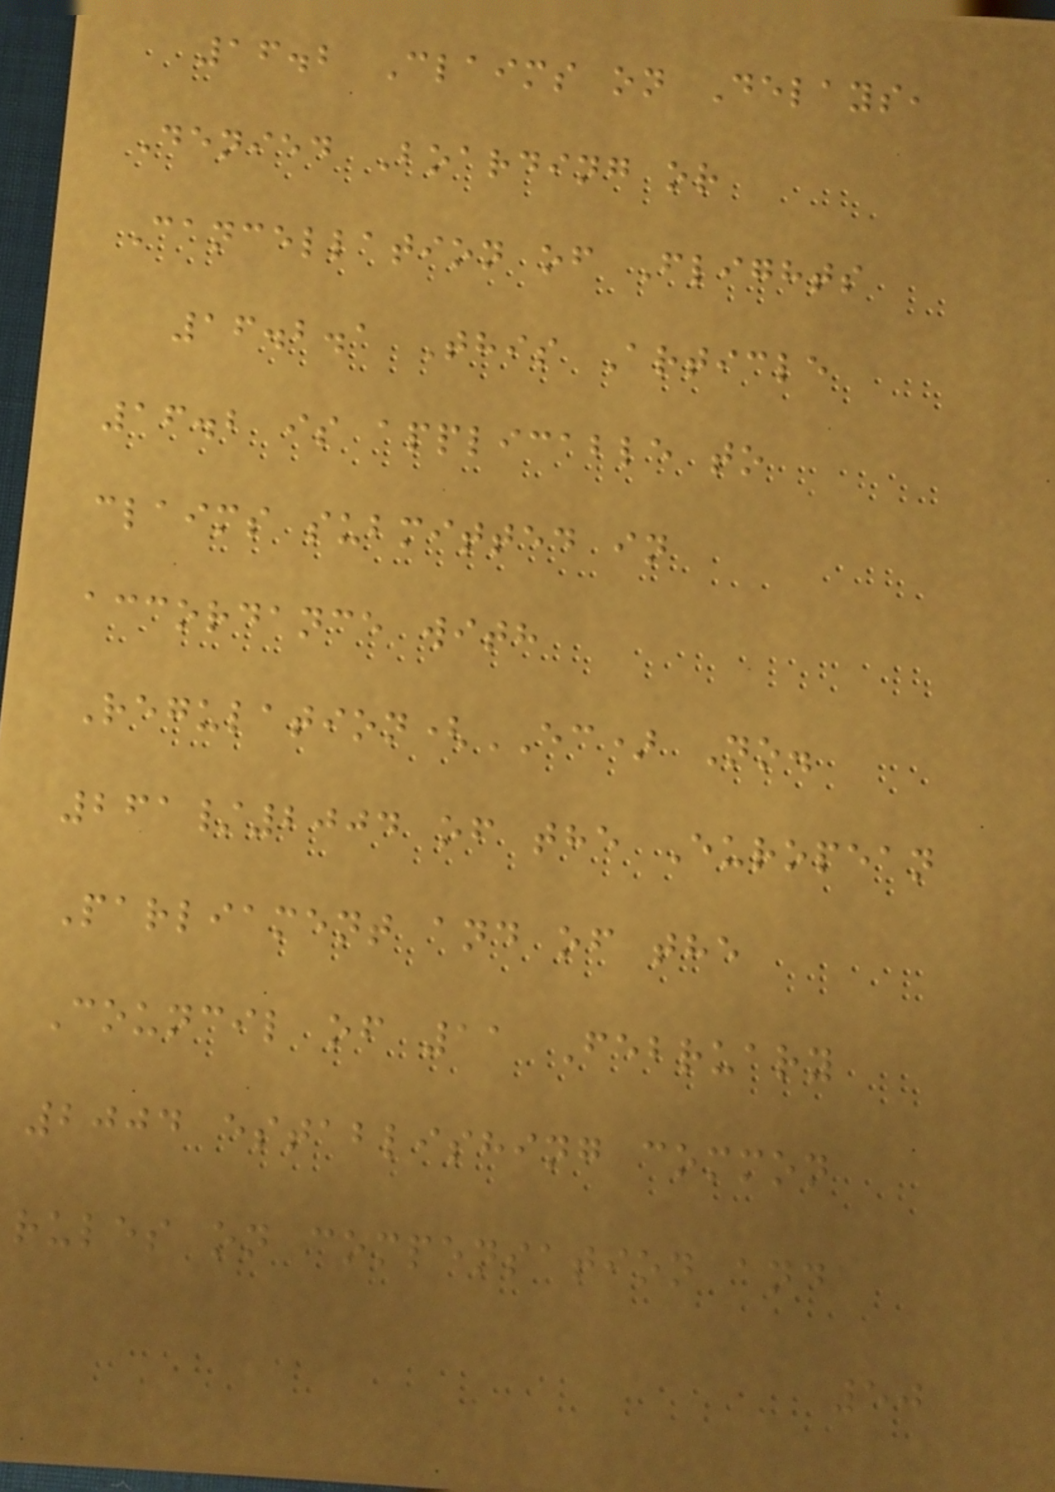16.2 Claims on Delays,
Denied Boarding or
Cancellation of Flights
16.2.1 This Article
16.2 is applicable to
claims submitted in
accordance with
Regulation(EC) No.
261/2004 of the European
Parliament and of the
Council of 11 February
2004 establishing common
rules on compensation and
50
